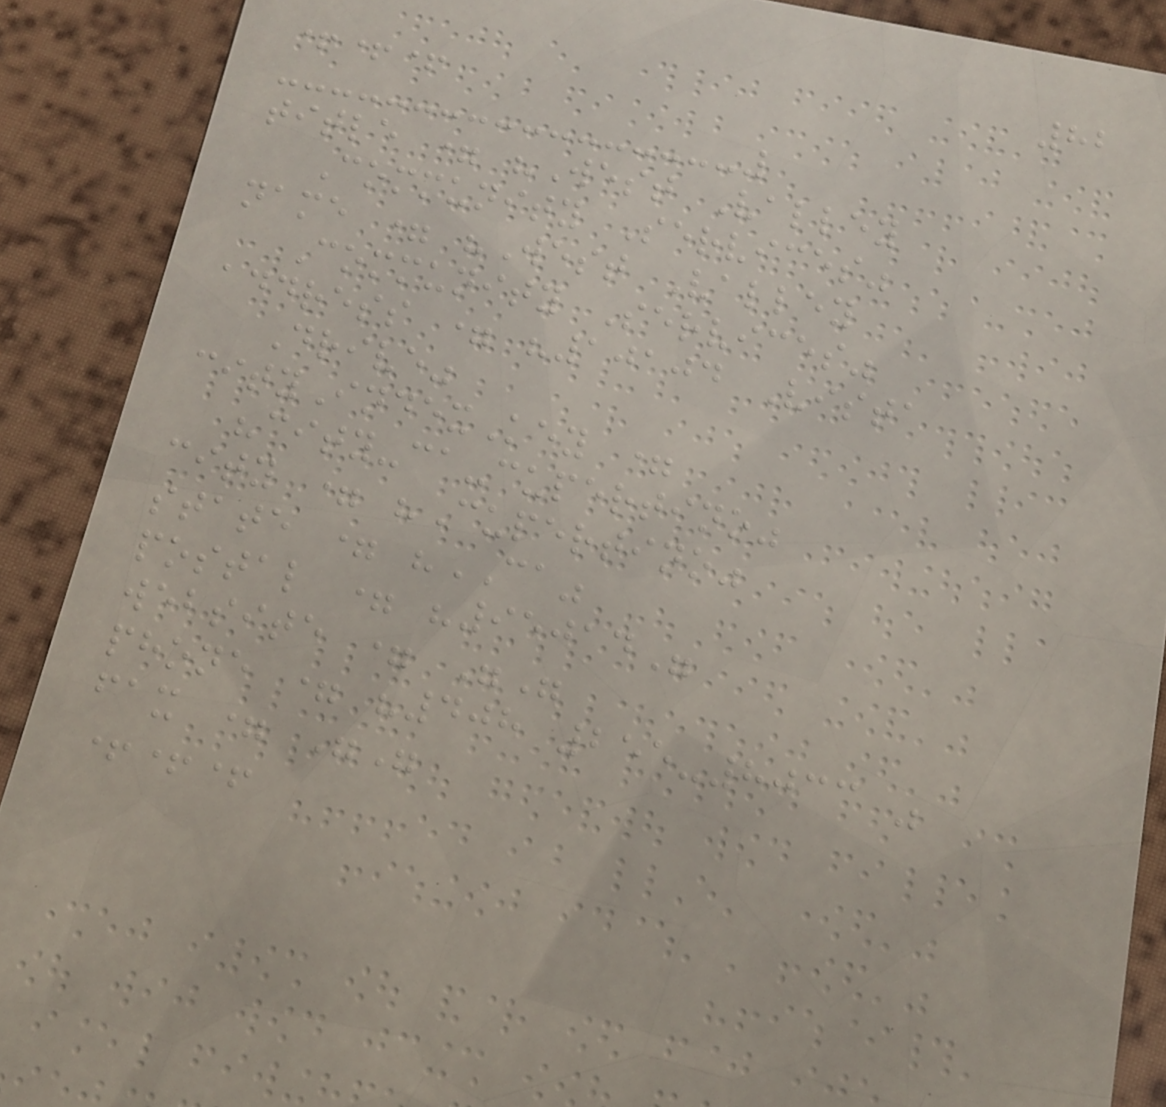82
+++
title = "West Valley
Community Services"
name = "West Valley
Community Services"
address = "10104 Vista
Drive"
cityIndexKey =
"city-ca-cupertino"
city = "Cupertino"
state = "CA"
postal = "95014"
website = ""
phone = "408 255-8033 "
fax = ""
+++
